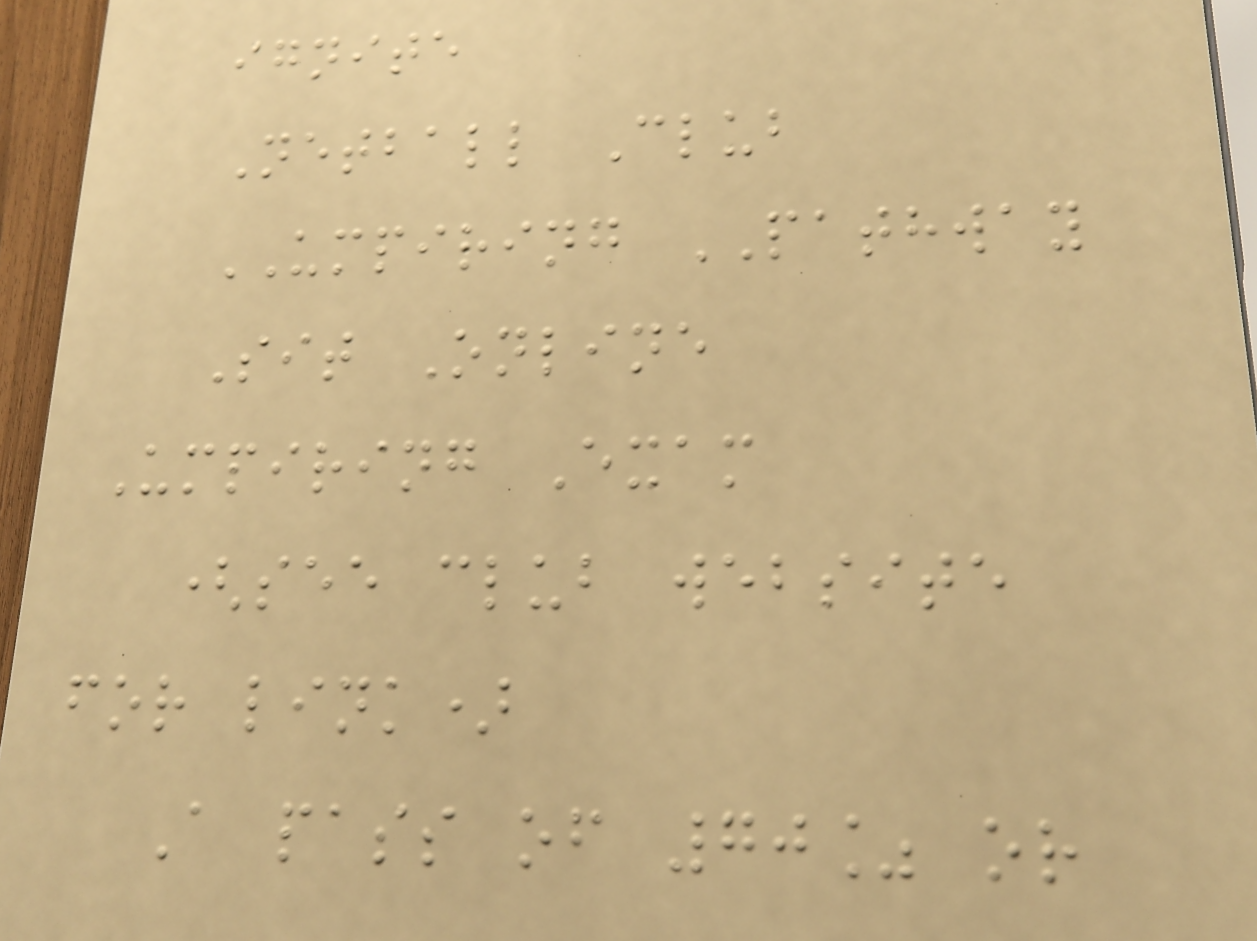ignite
Netball Club
UMPIRING PATHWAY
Sit Online
Umpiring Exam
(see club website
for link)
A pass of 70% or
